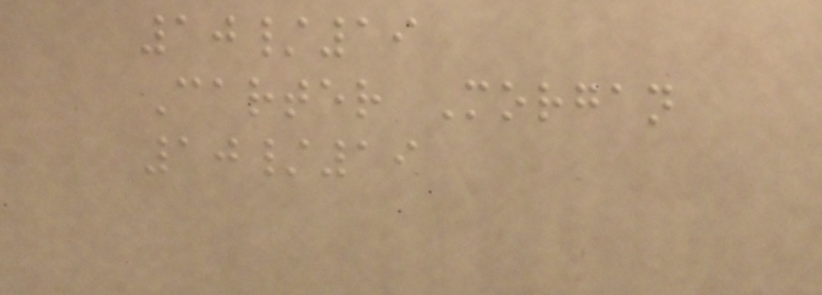10/19
Carter Morgan
10/19
